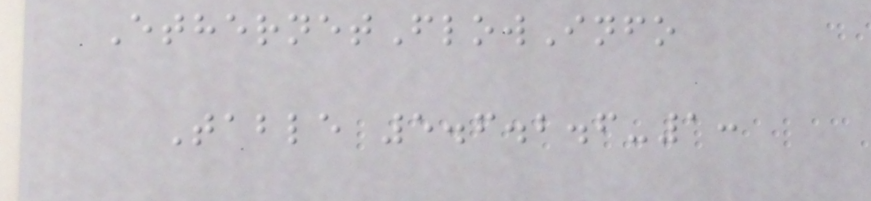EthernetFlowInfo
Table 5.6.2.6-1:
